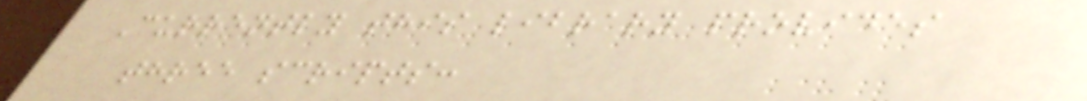Currently this library provides
three scripts:
